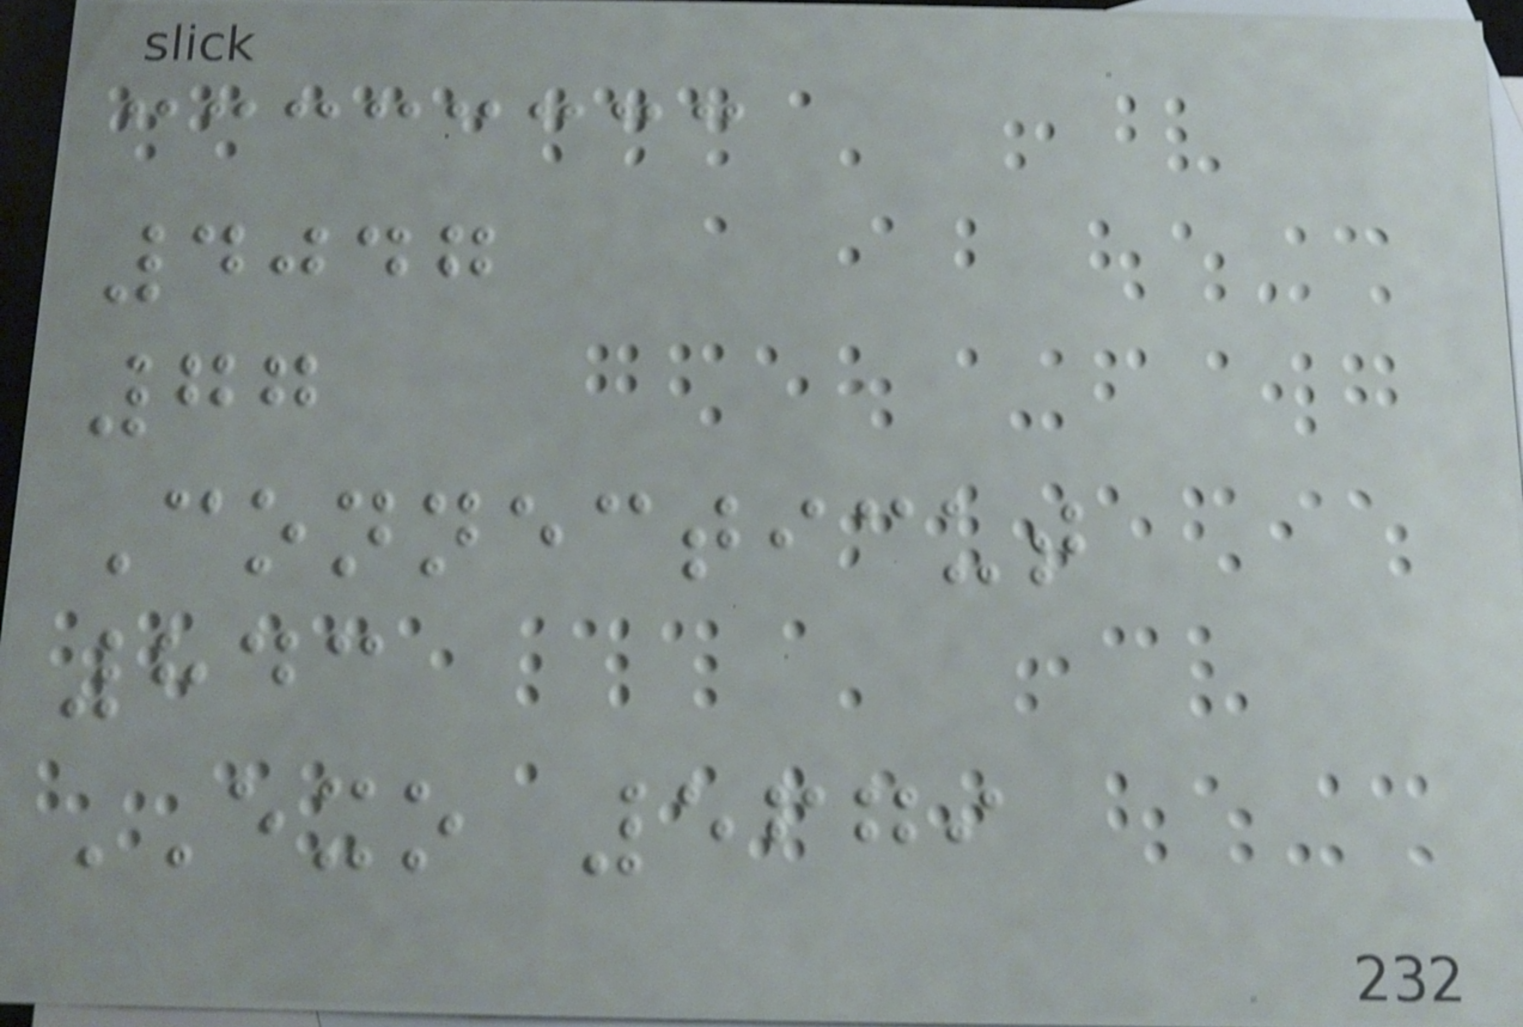4047
77
Connecticut
843
EXO 5679
